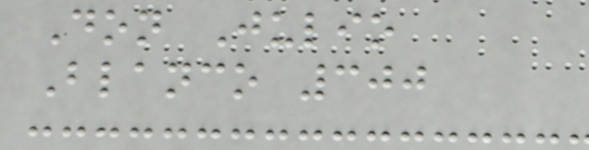Don Julio
Blanco 300
